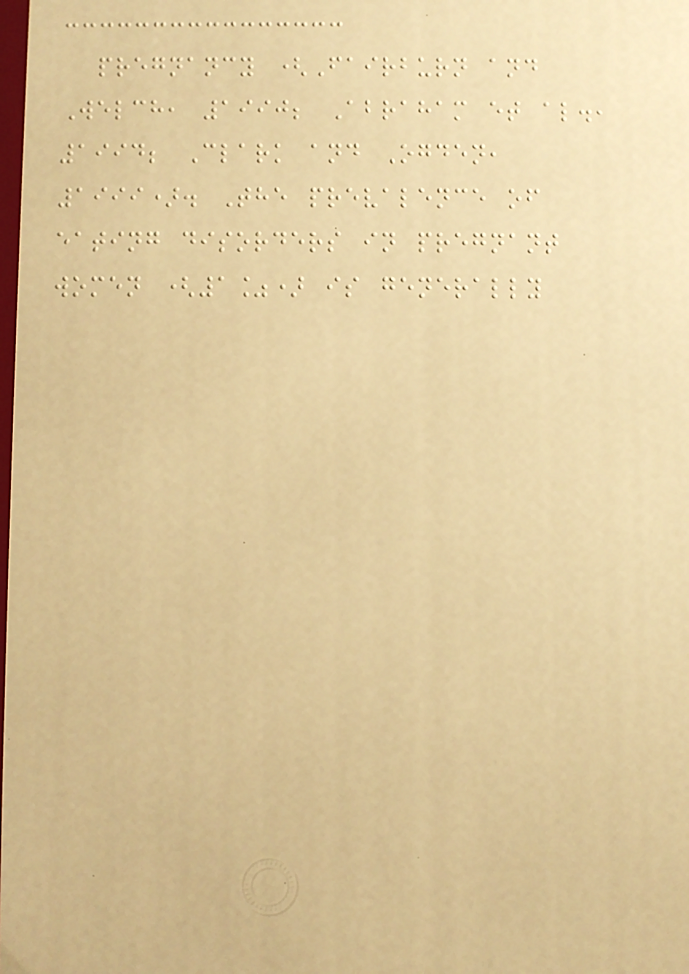pregnancy (Fairburn and
Welch, 1990; Abraham et al.,
1994; Clark and Ogden,
1999). The prevalence of
eating disorders in pregnant
women (1%) is generally
